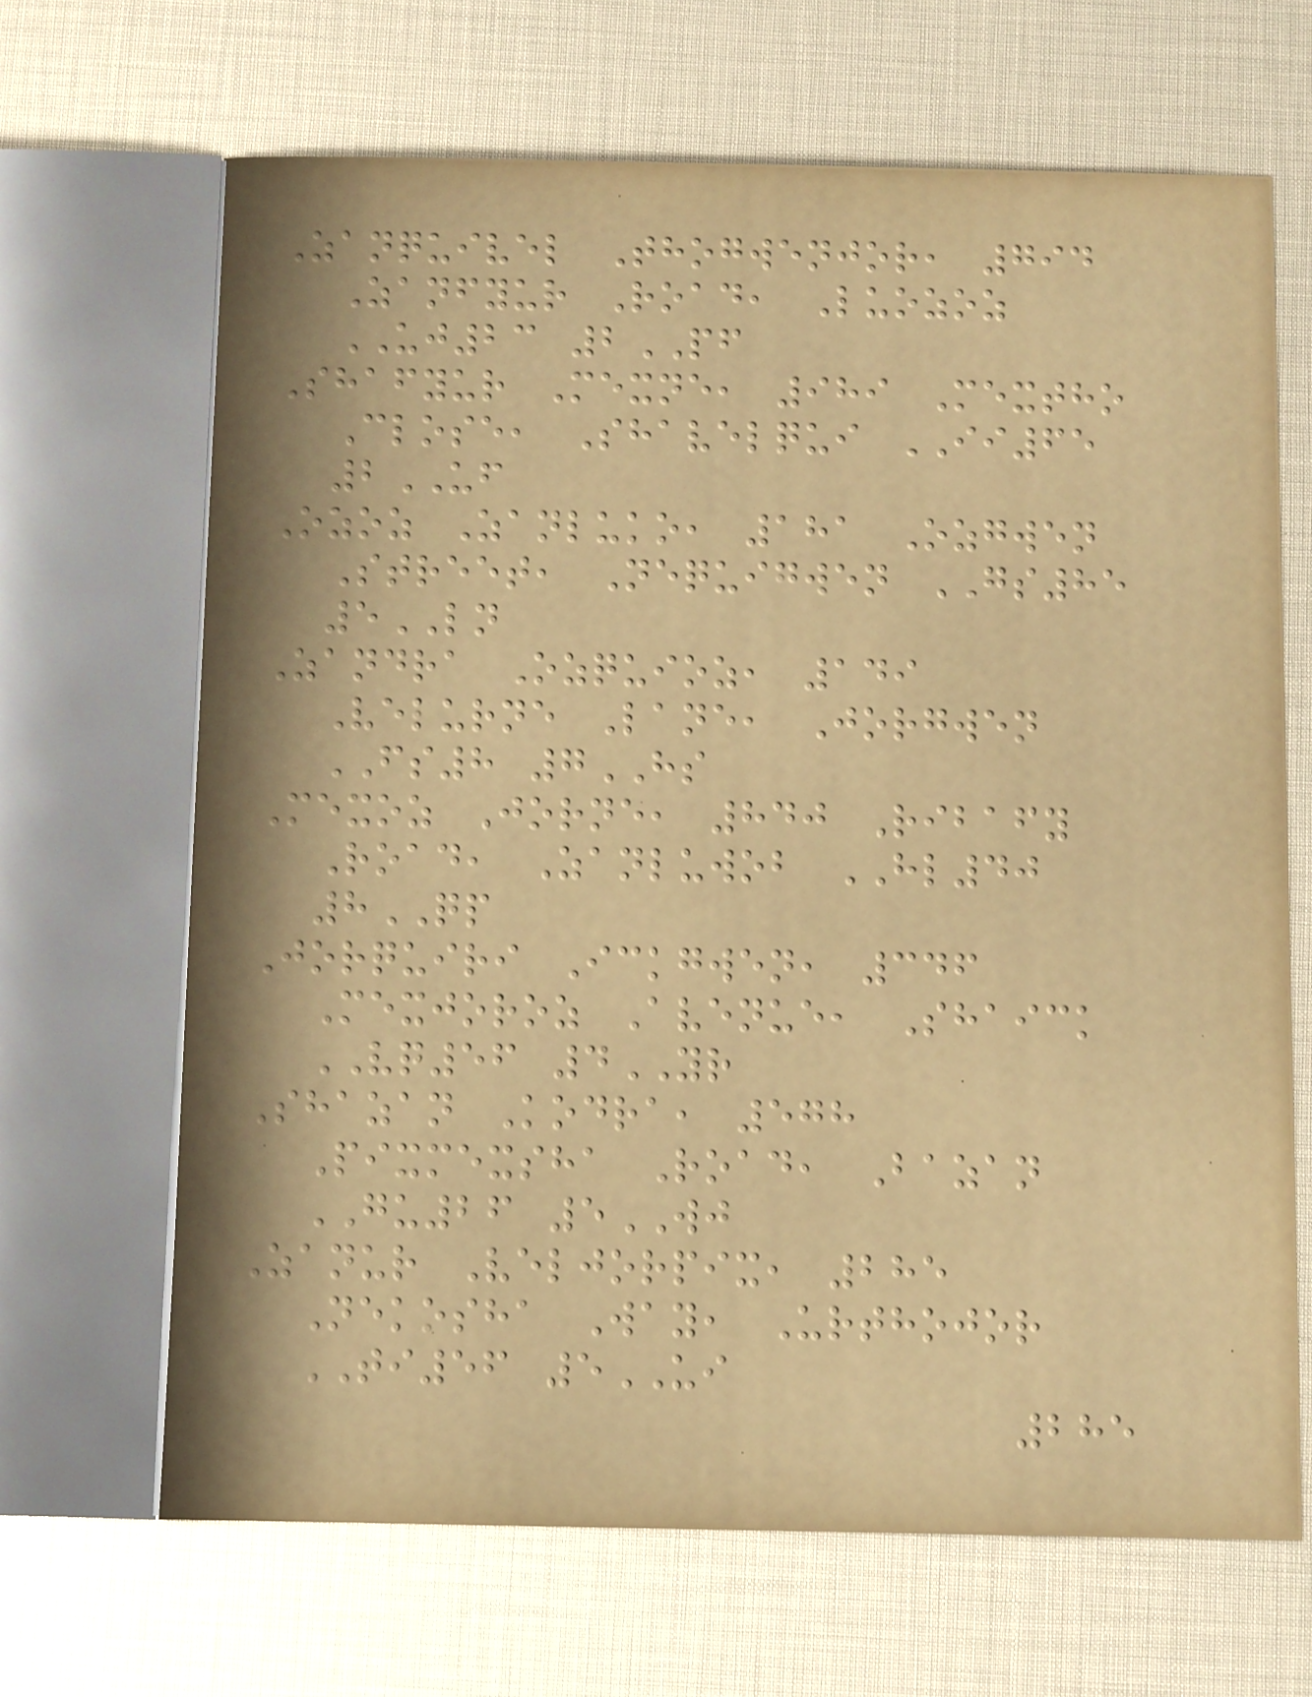Zanquivel Thogwenjor, 794
Zanfyur Road, Luozoz
UJ23 2PF
Shafyur Mexne, 989 Mextho
Close, Shavelqui II65
2UF
Ozoz Zanluko, 181 Ozgwen
Street, Nequigwen GS85
5LN
Zandra Ozquioz, 149
Velurne Lane, Jorgwen
FS8 7HS
Mexoz Jorne, 840 Ribafy
Road, Zanluwob HL40
8QP
Jorquiri Ickgwen, 346
Mexjoroz Avenue, Shaick
VQ56 4YR
Shazan Kodra, 578
Pixmexsha Road, Bazan
GU26 5WJ
Zanur Veljorpix, 285
Nekosha Way, Urthojor
TI56 5UI
285
